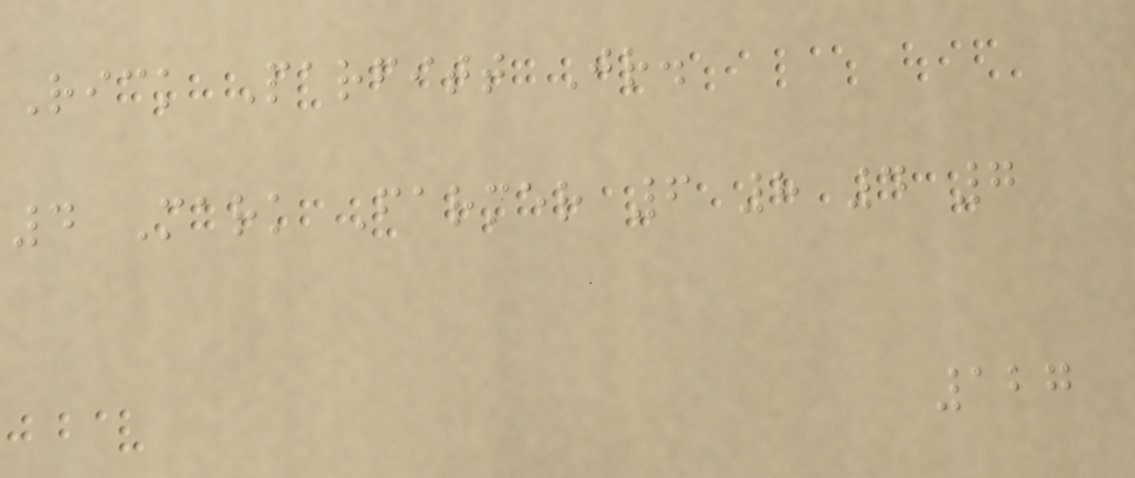Rick Parfitt Jr.
4 Mark Farmer 6 8 4 7
127
